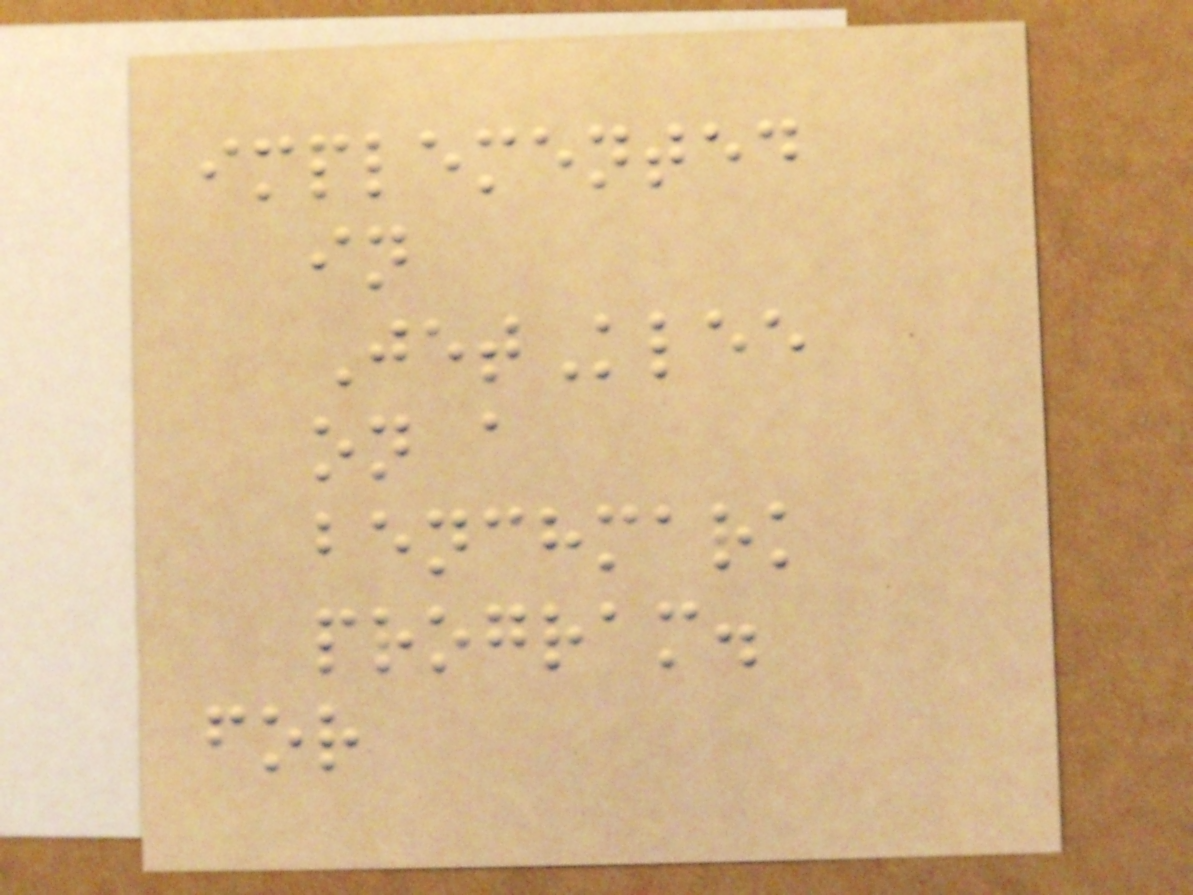implemented
in
JetKlee
on a
benchmark
program.
for
